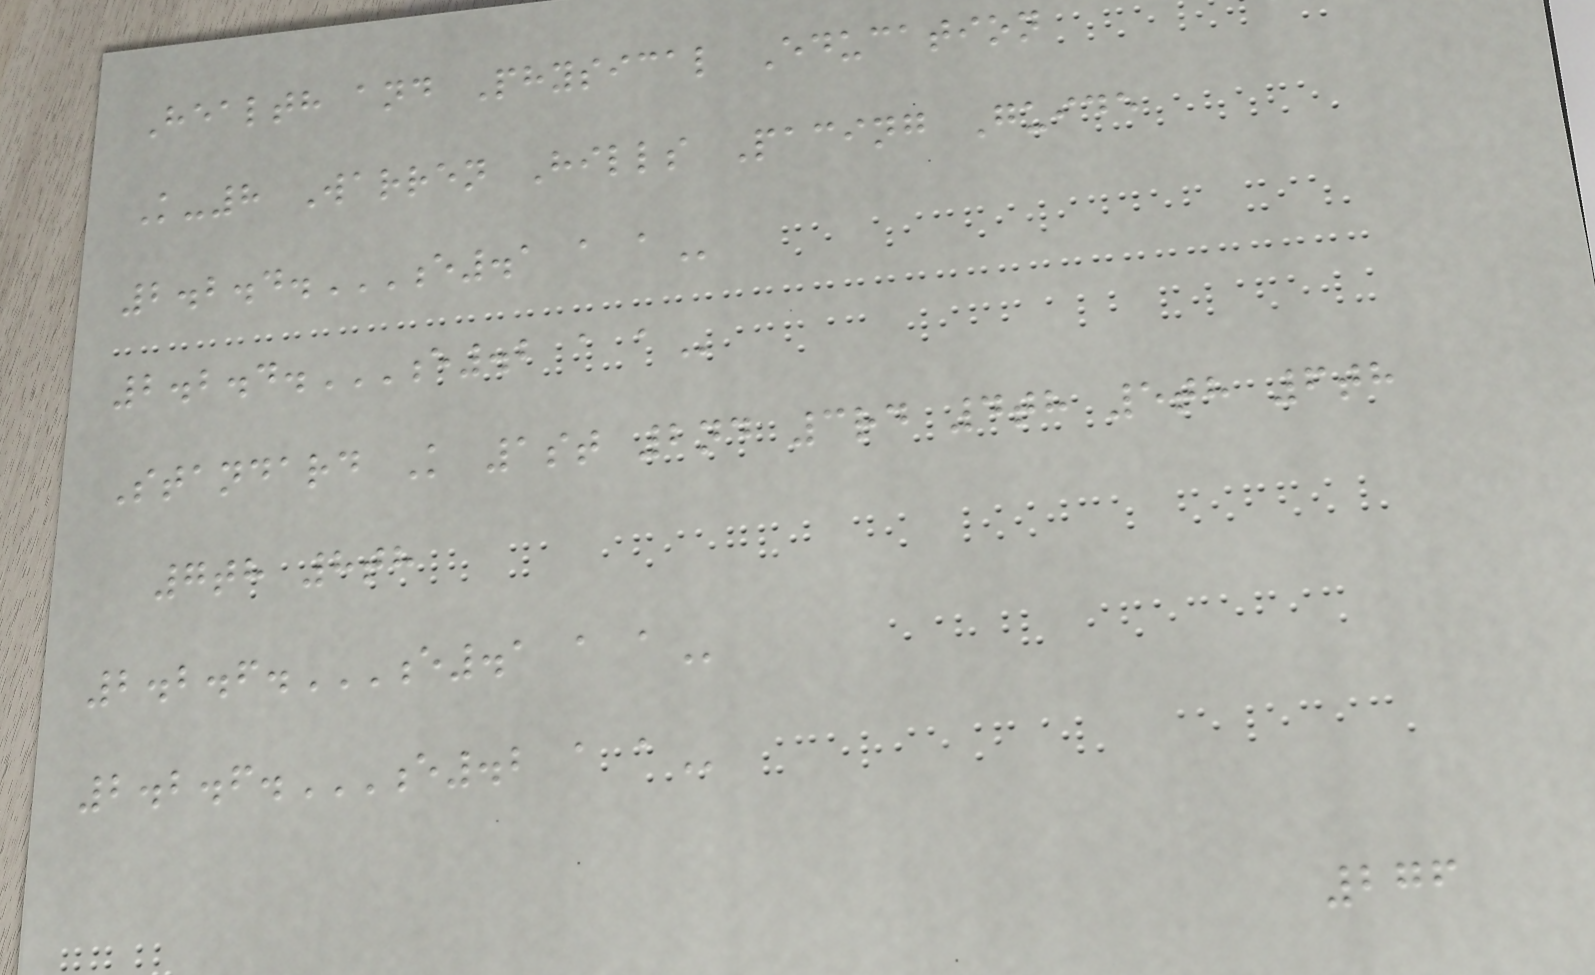Health and Physical Education
K-8 Warren Hills Pacing Guide
2.2.4.E.1 A A
2.2.4.E.2 A A
Standard K 1st 2nd 3rd 4th 5th 6th
7th 8th
2.2.6.E.1 A A
2.2.6.E.2 A A
276
